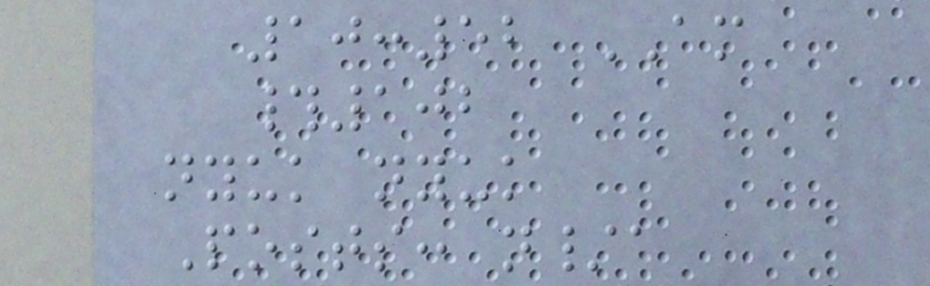10:52 AM
#102
nyuk nyuk
Posts: n/a
